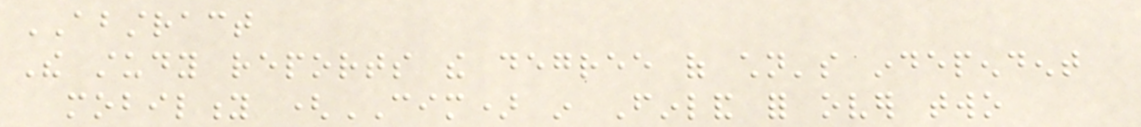ABSTRACT
The study reports the degree of children's independent
mobility (CIM) in Finland for over two
